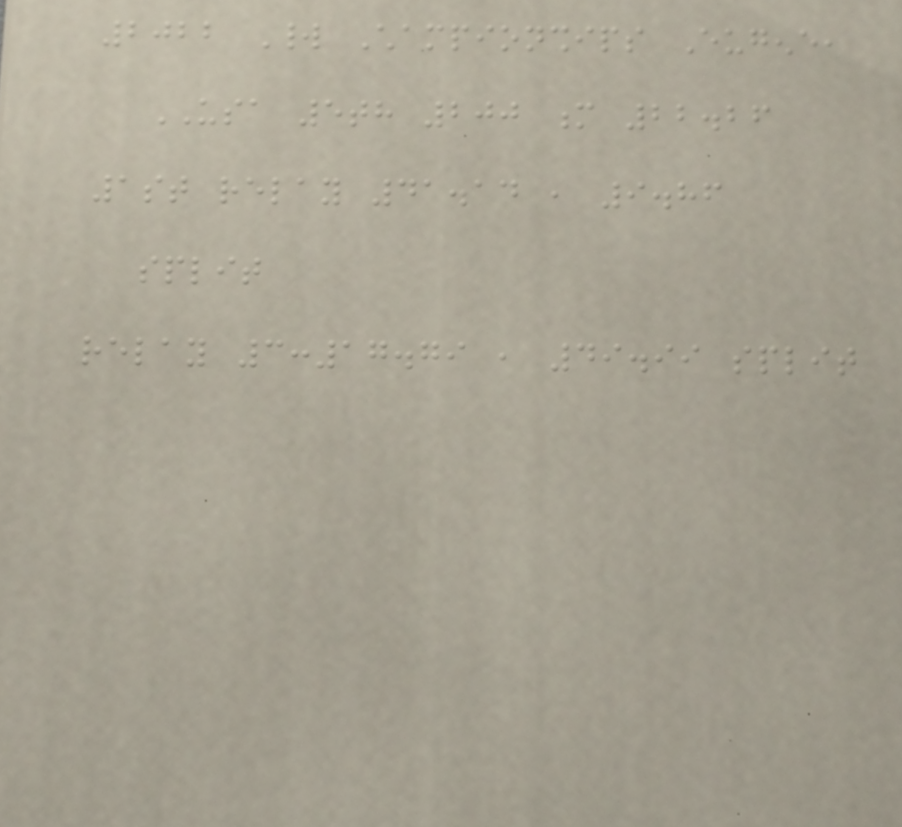2022 World Championships Eugene,
USA 5th 200 m 22.26
1st relay 41.14 , 9.86
split
relay 3:17.79 , 49.99 split
